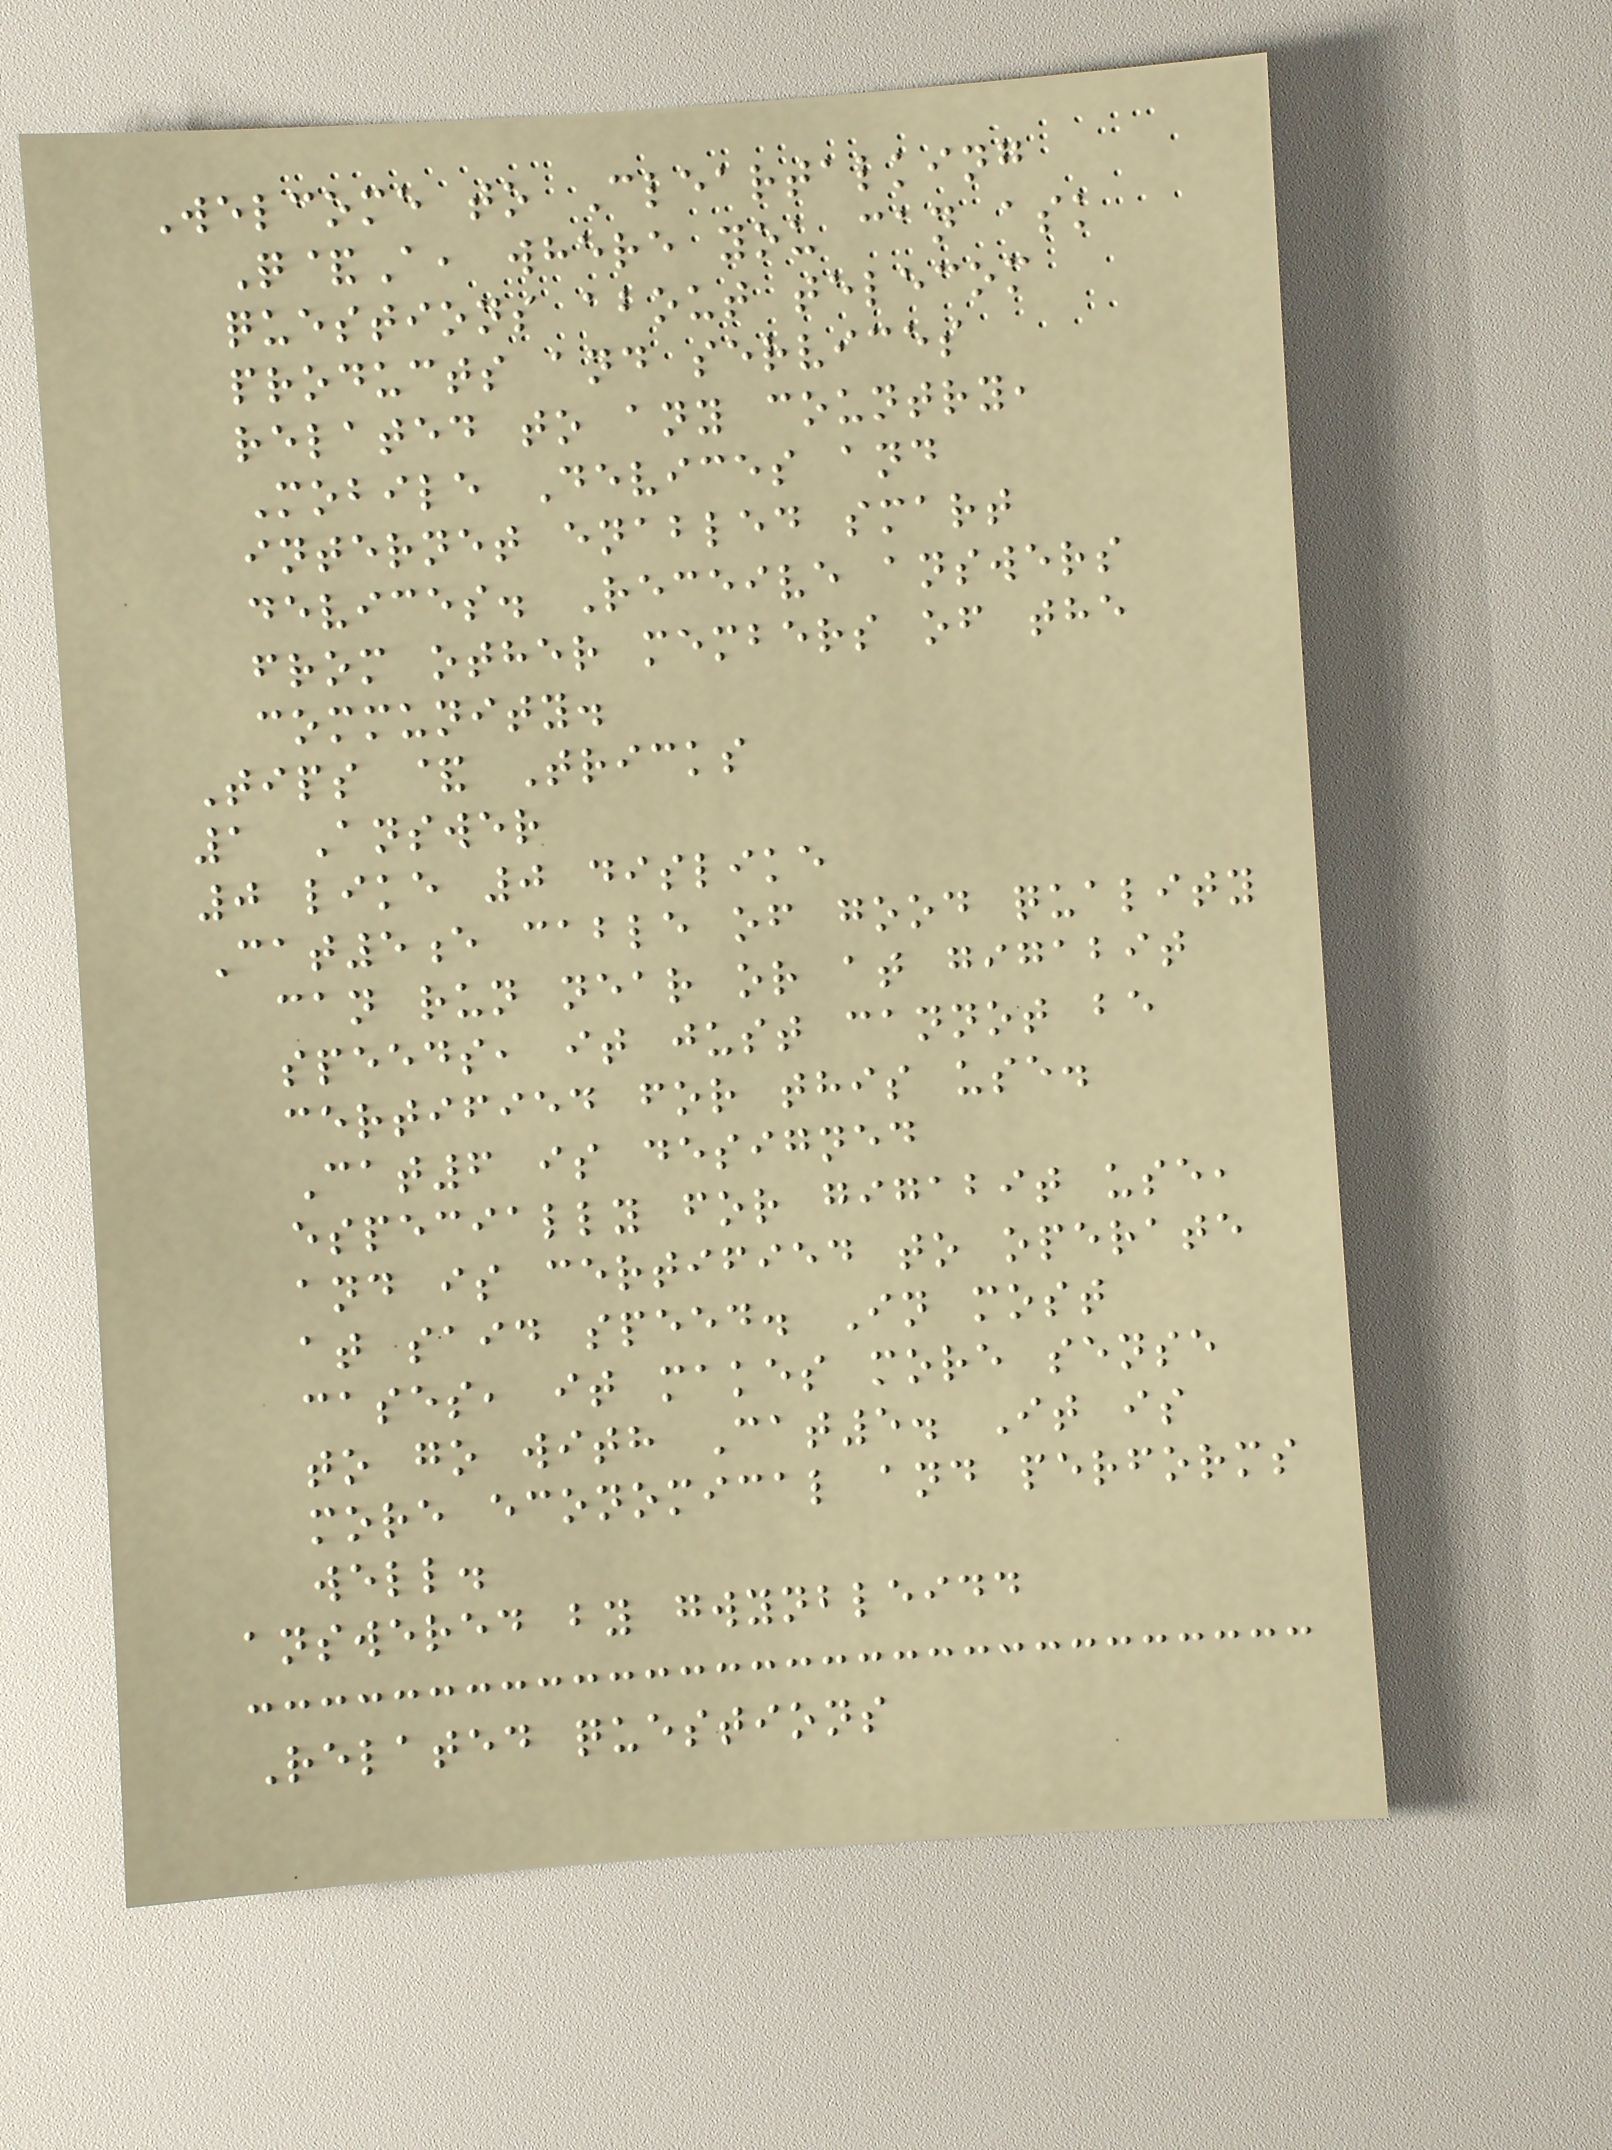Welcome to Cleartalking
Q&A, where you can ask
questions about telecom
products and services
related to any country,
Mobile Devices and
internet enabled smart
devices. Receive answers
from other members of the
community.
Tips & Tricks
1 Answer
0 like 0 dislike
Cat5e cable of good quality
can run near or at gigabit
speeds, it just cannot be
certified for this use.
Cat6 is designed
especially for gigabit use,
and is certified to operate
at said speed. In most
cases, it makes more sense
to go with Cat5. It is
more economical and performs
well.
answered by gwynbleidd
Related questions
